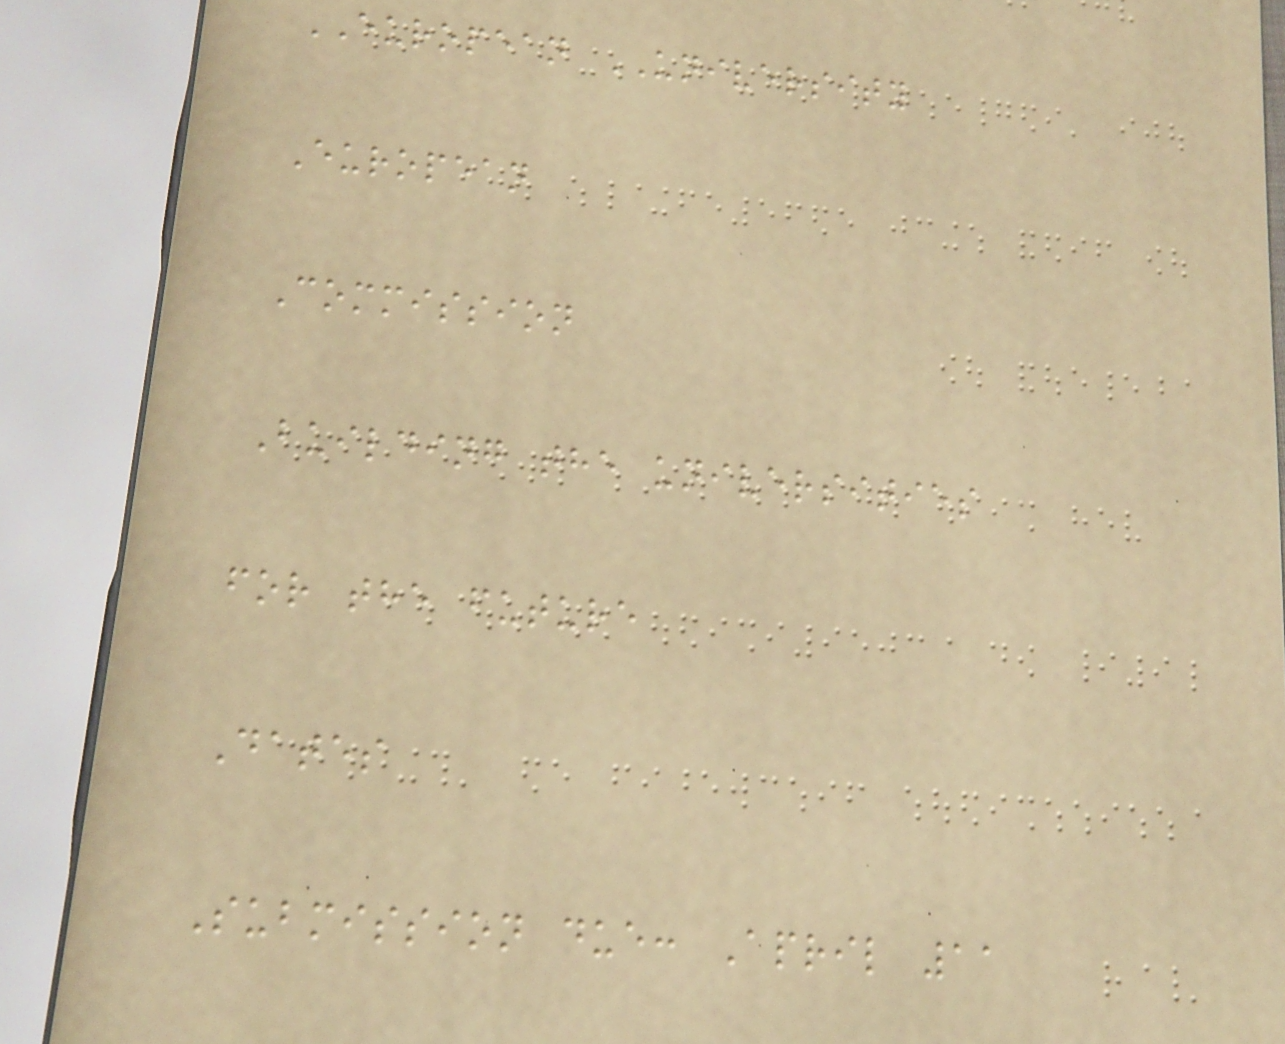EUROPEAN UNIVERSITY
European
Commission
Building the universities
for the future
Dates
Submission due: April 11
